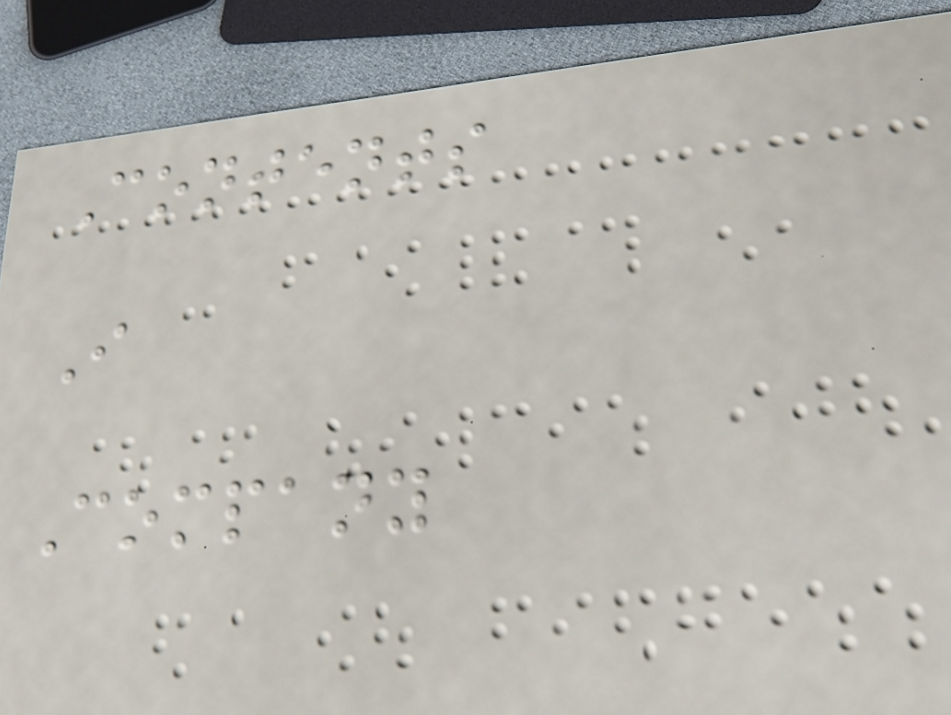Contents
I
Company
